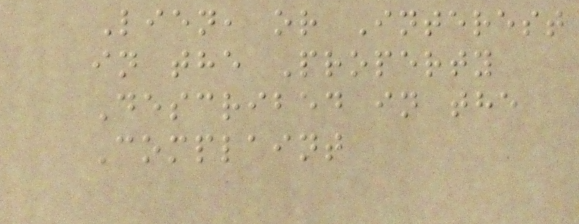Lien, or Interest
in the Property
Described in the
Complaint
